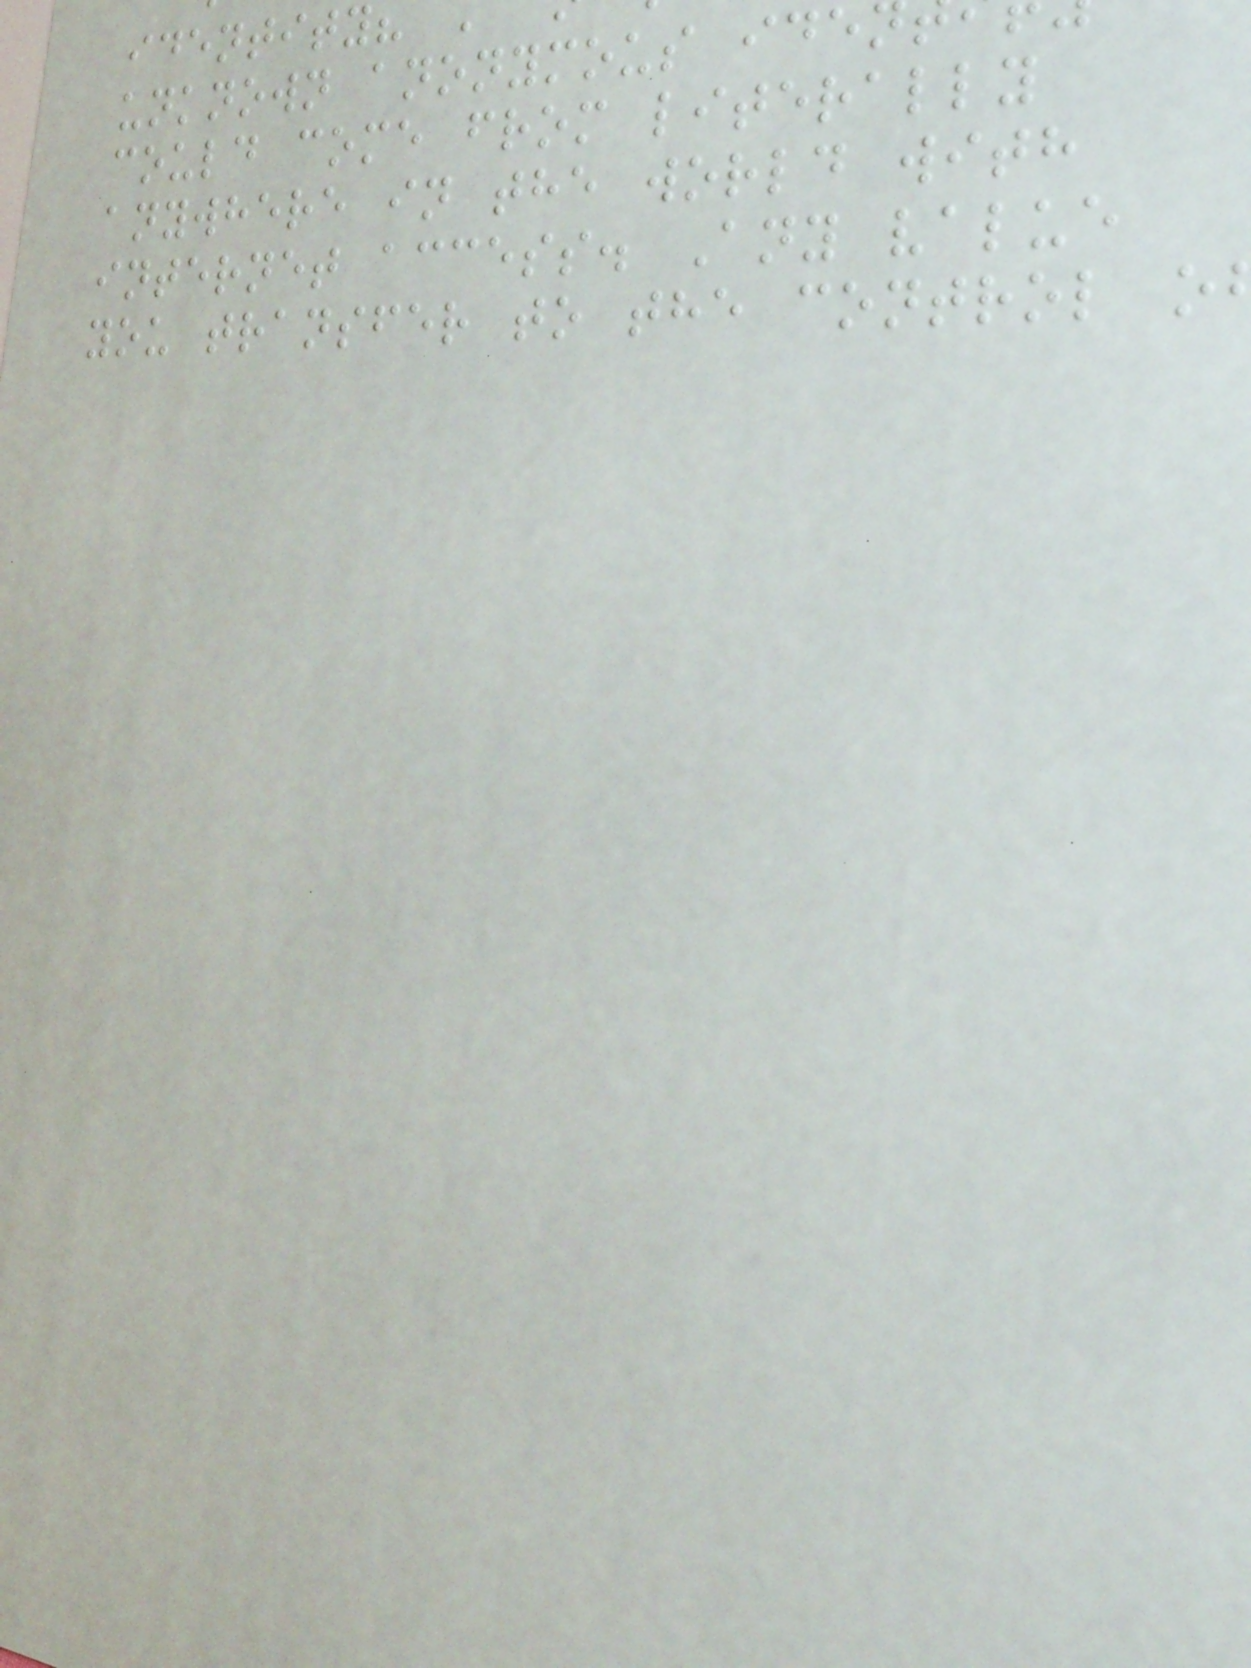identity
unknown anonymous ide
could come from literally
anywhere in the world with
internet access. Any value
you transfer to the control o
